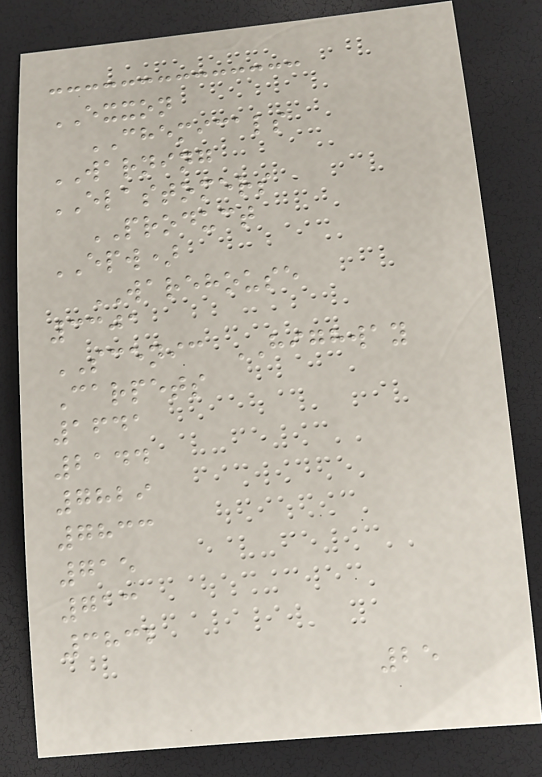EXXON
CHEMICALS
WARNING
ELASTOMERS
PRODUCT
EPW)
WAREHOUSE
3301
SCENIC HIGHWAY
Carpets
1641
2144
7829
7833
715
713
3832
25
